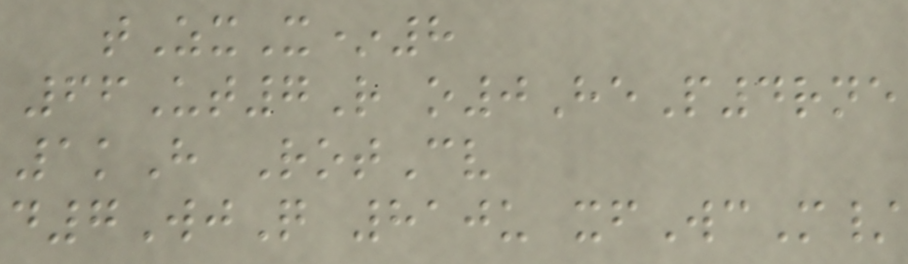tZxX*8
66Ut7R o0HeP4rne
1kH RotCv
d7WjQ 810u xfWcM/
